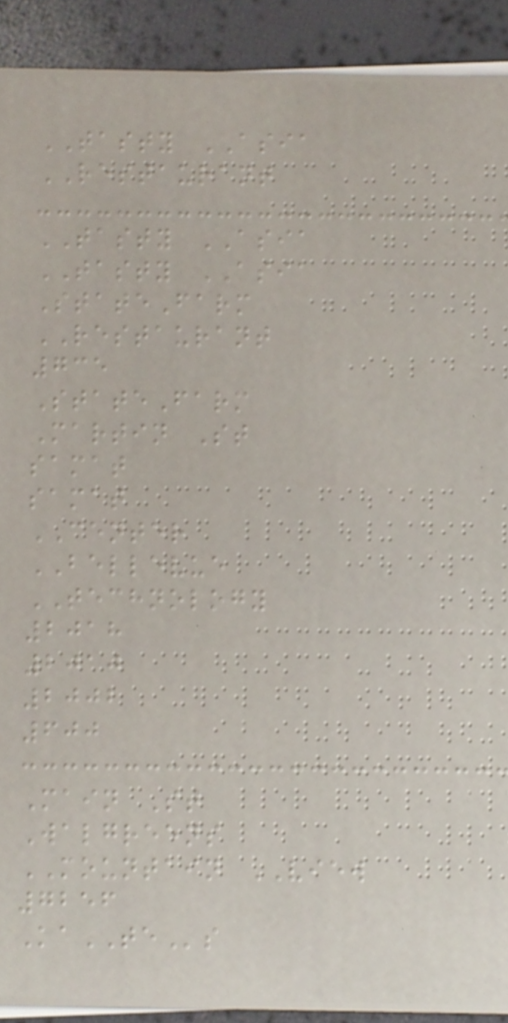TASTY ASIA
RESTAURANT
TASTY ASIA
TASTY ASIA
StateFarm
RESTAURANT
735
StateFarm
Martin St
samat
samat
CENTER
BELLEVUE
TECHNOLOGY
2018
2010
2002
600
Main St
Walgreens
MOUNTAIN VIEW
7256
KaTEs
